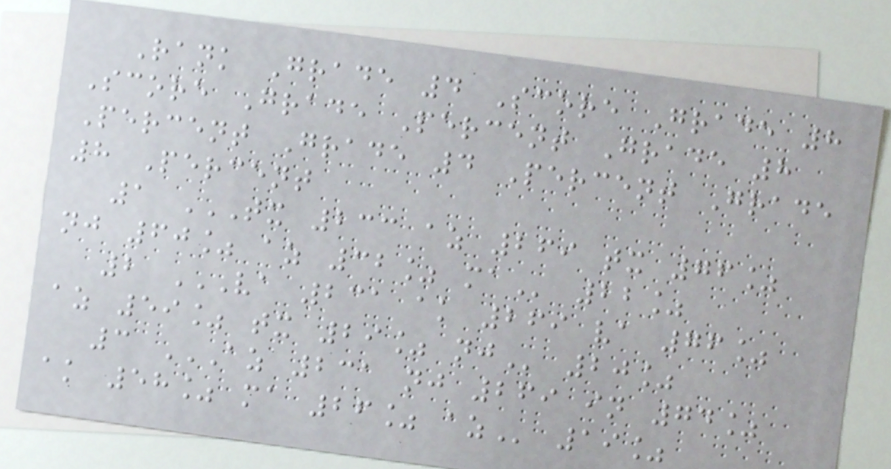Rank Grade 4 Score Grade 8
Score Grade Percent Grade 8
Percent Grade 4 Percent Grade
8 Percent
1 TX 233 AZ 269 TX 76%
NJ 60% AZ 32% MA 22%
2 VA 231 AK 269 VA 76%
AZ 59% TX 29% NJ 20%
3 AZ 231 NJ 269 IN 74%
AK 58% MA 26% AZ 19%
